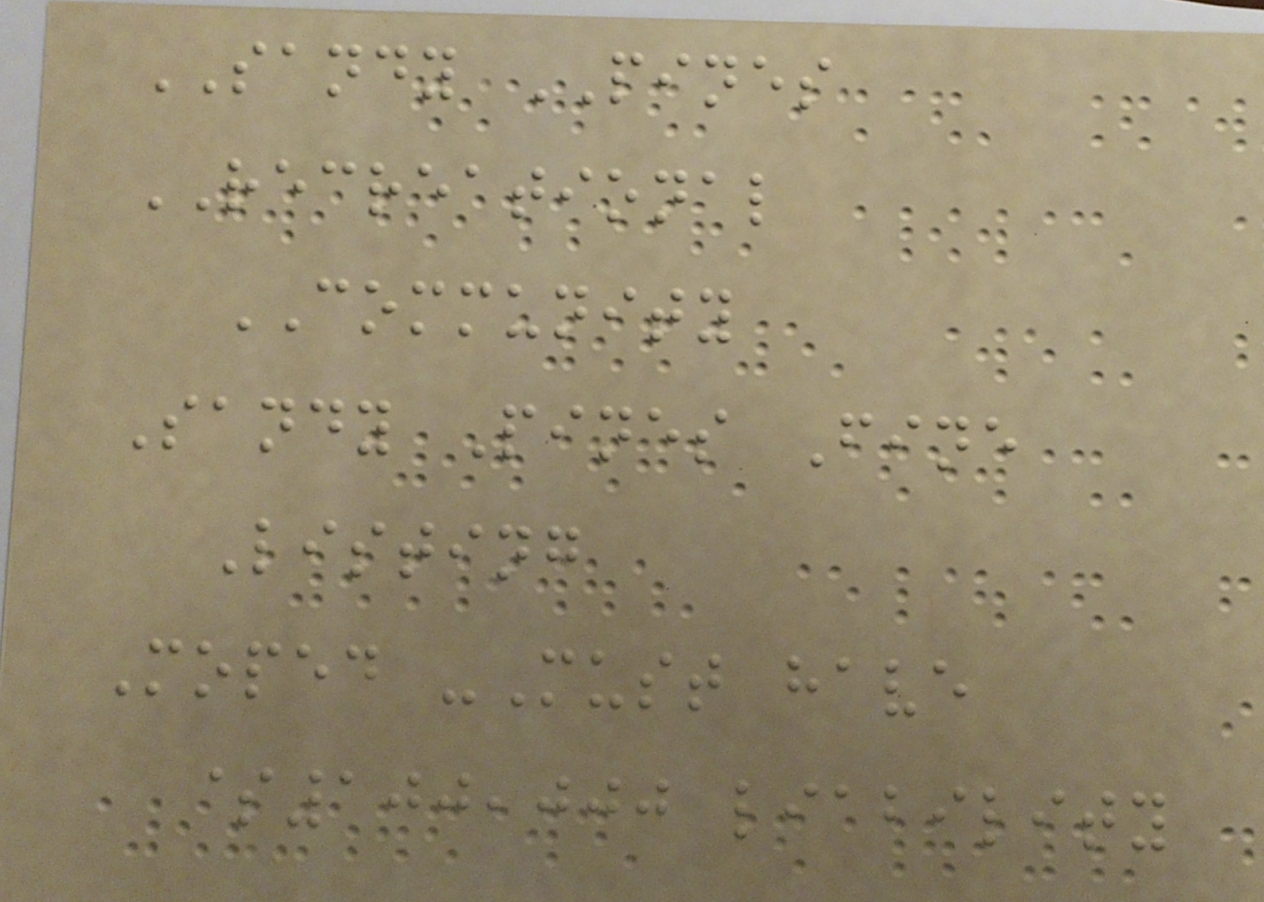SANDY PINES
RECREATIONAL
COMMUNITY
Sandy Pines Fine
Listing
Moped -Must have
$100,000 liability
